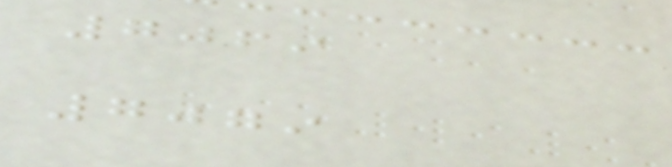7069
7079
